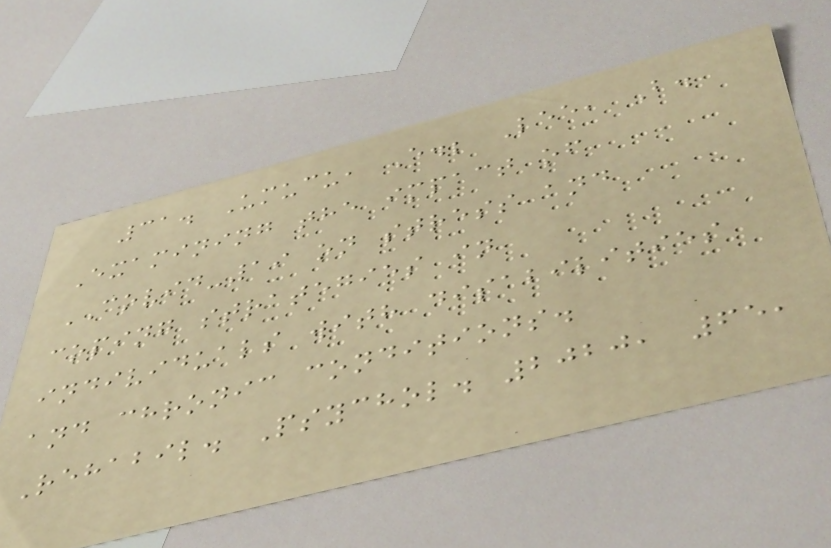31. Umucu, E.; Lee, B.
Examining the impact of
COVID-19 on stress and
coping strategies in
individuals with disabilities
and chronic conditions.
Rehabil. Psychol. 2020, 65,
